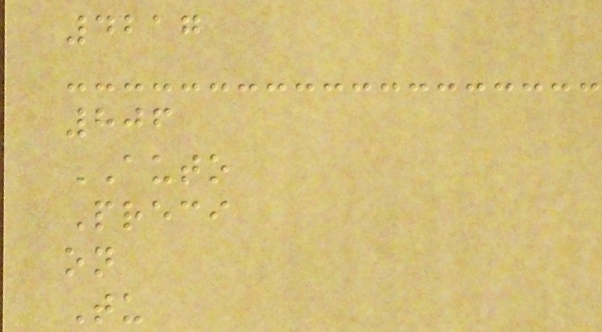4217
806
AUTO
Preci
on
Tu
